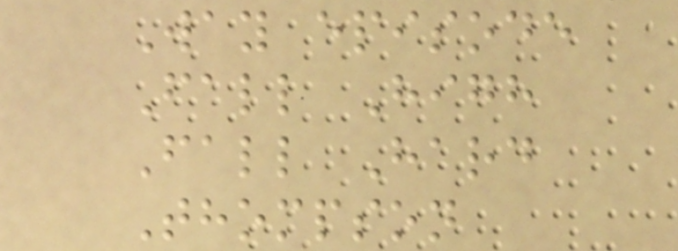Way episode
Fall High
Fall Hard
Thompson
